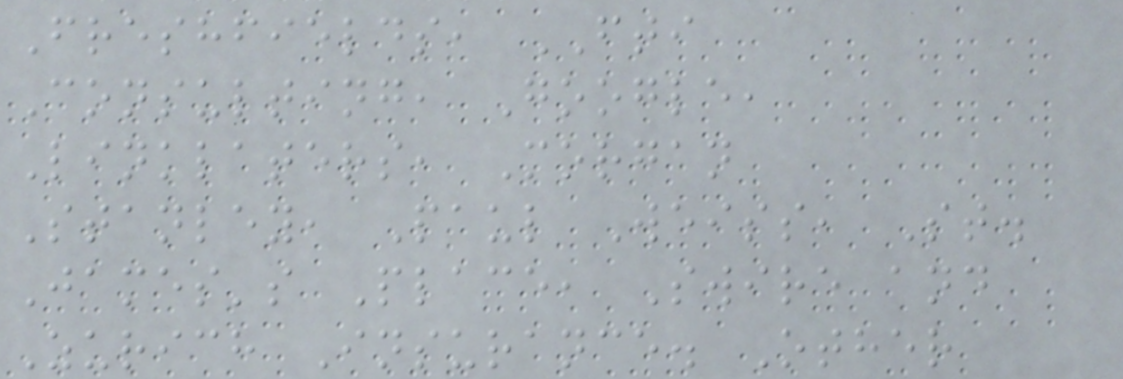Freshfields, FTI
Consulting, Google,
Linklaters, Morgan
Stanley, Paul Weiss, St.
James's Place, Swire and
Zurich Insurance. Other
